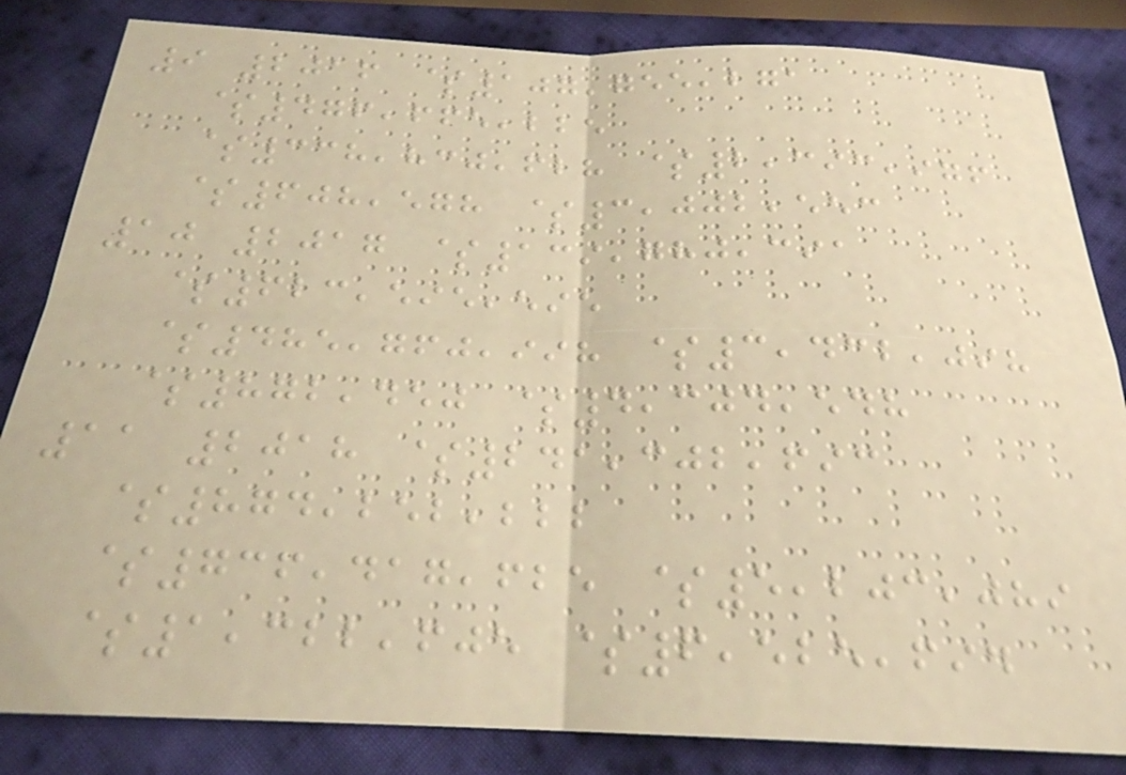9 2016 $107,755,271
$476,665,225
$338,830,628 $2,393,976
$608,578 $3,002,553
10 2017 $139,780,391
$623,595,595
$485,760,998 $3,432,098
$872,450 $4,304,548
11 2018 $241,302,693
$874,252,222
$736,417,625 $5,203,089
$1,322,605 $6,525,694
